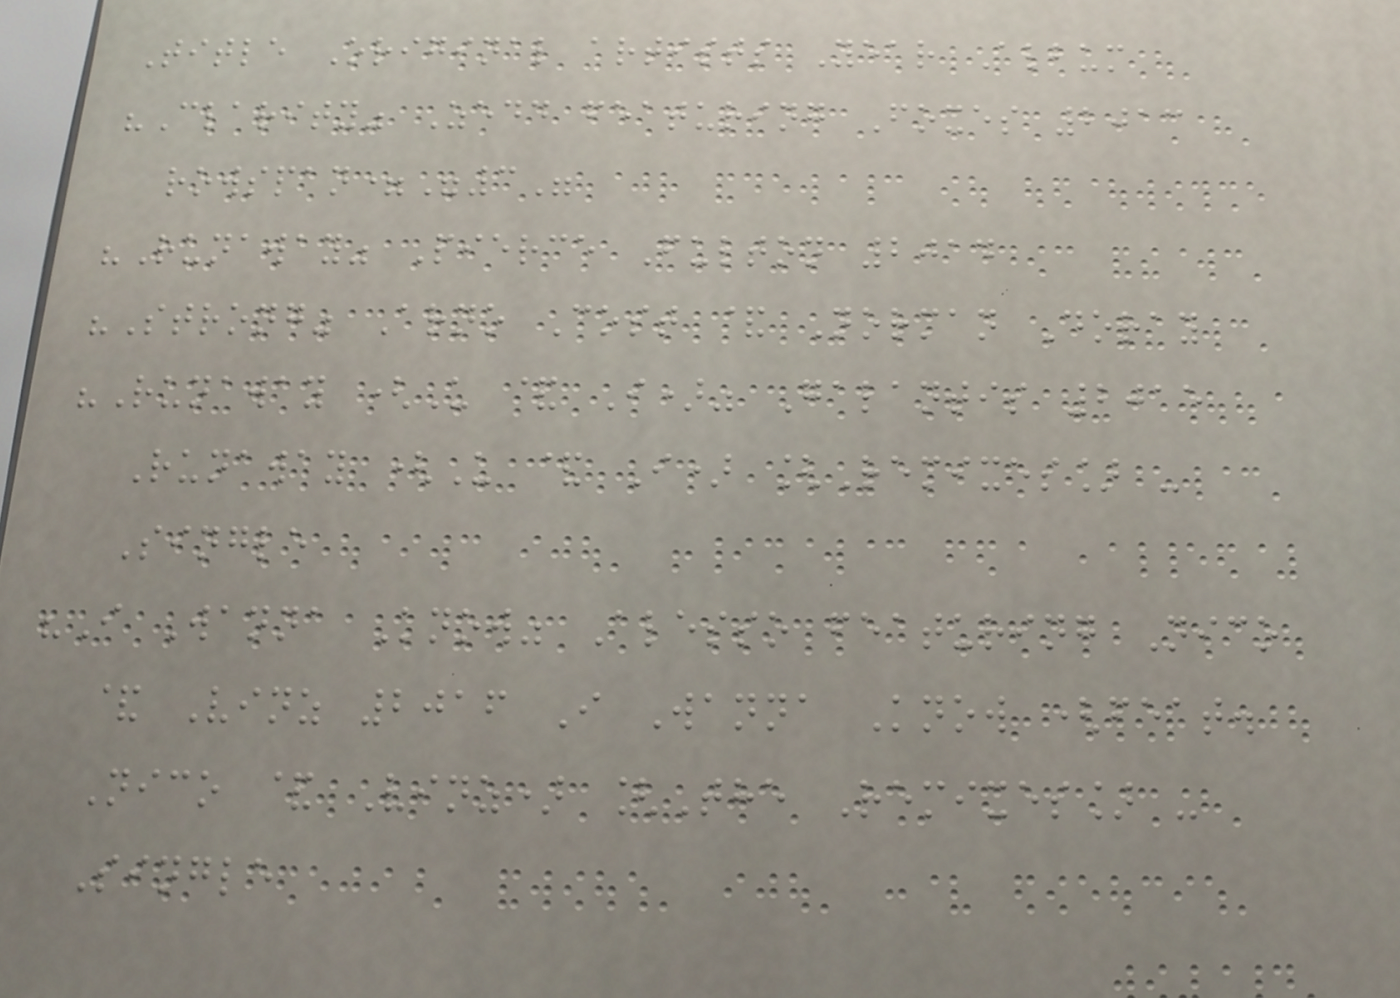Title Original artists Year Album
"Clarity" Zedd featuring Foxes 2013
rowspan="3"
"Runaway" Pierce Fulton 2014
"Strong" Arno Cost & Norman Doray
"Runaway (U & I)" Galantis 2015
Runaway (U & I) [Remixes] -
Single
"I Wanna Know" Alesso featuring Nico
& Vinz 2016 I Wanna Know (feat.
Nico & Vinz) [The Remixes] -
Single
